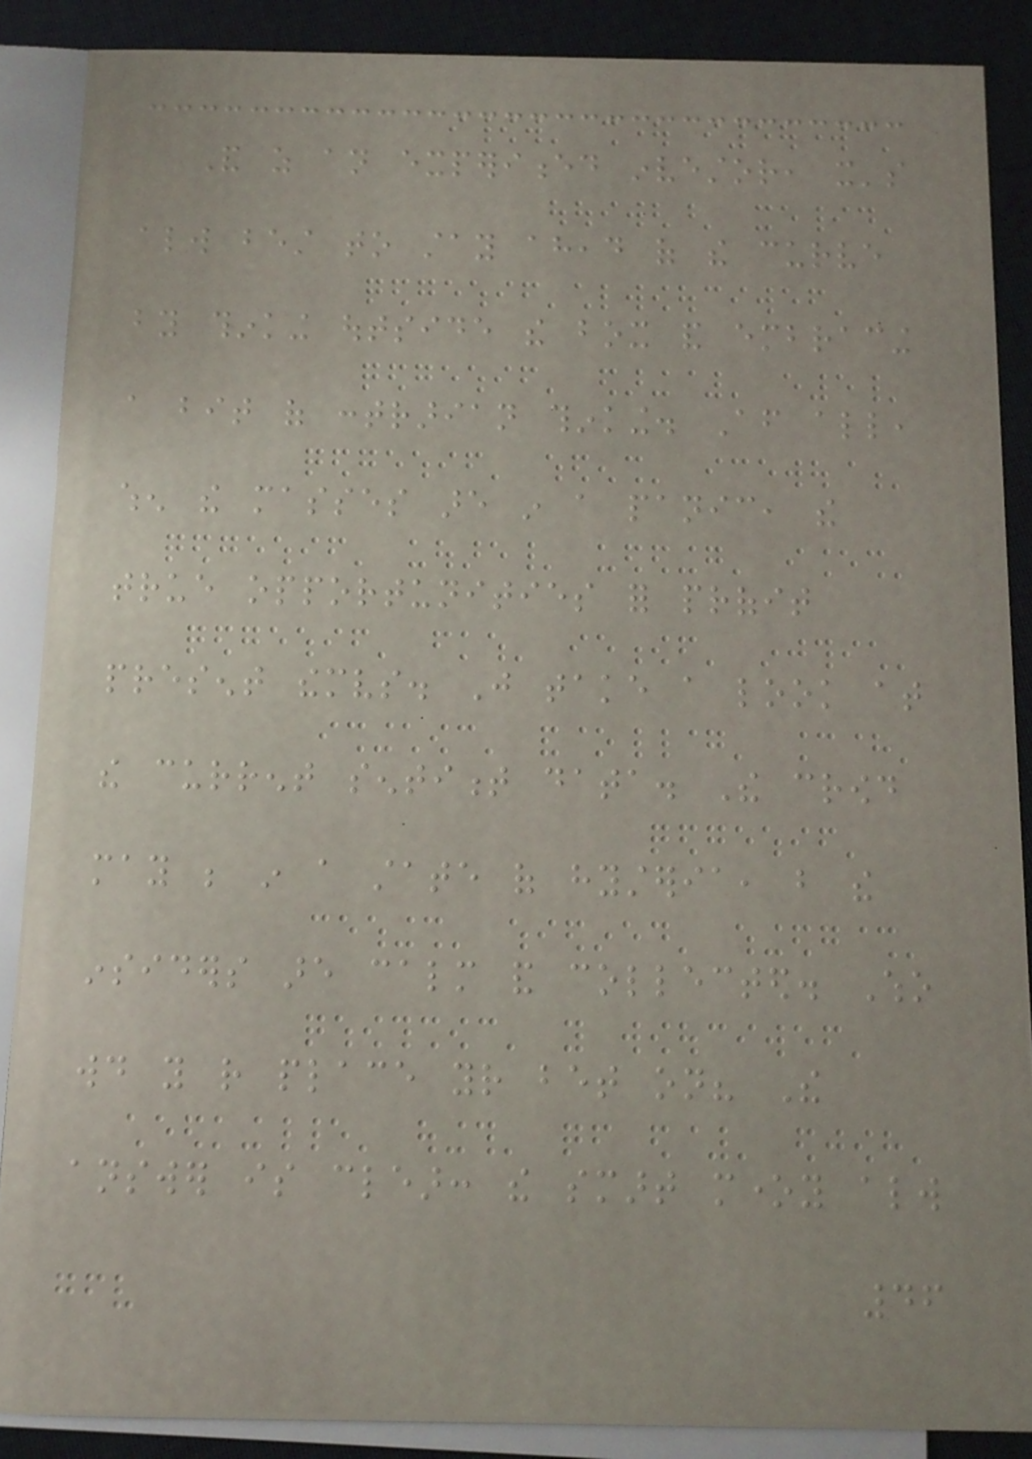And as an experienced investor, it's
always best to stay ahead of the curve
by thinking outside the box and embracing
a bit of contrarian thinking. After all,
when the masses are in a panic, the
true opportunities for profit
present themselves. Just take a look at
the current sentiment data. The crowd
may be in a state of hysteria, but the
insiders are calm and collected. Who
would you rather place your bet on? The
answer is clear: the smart money always
46
